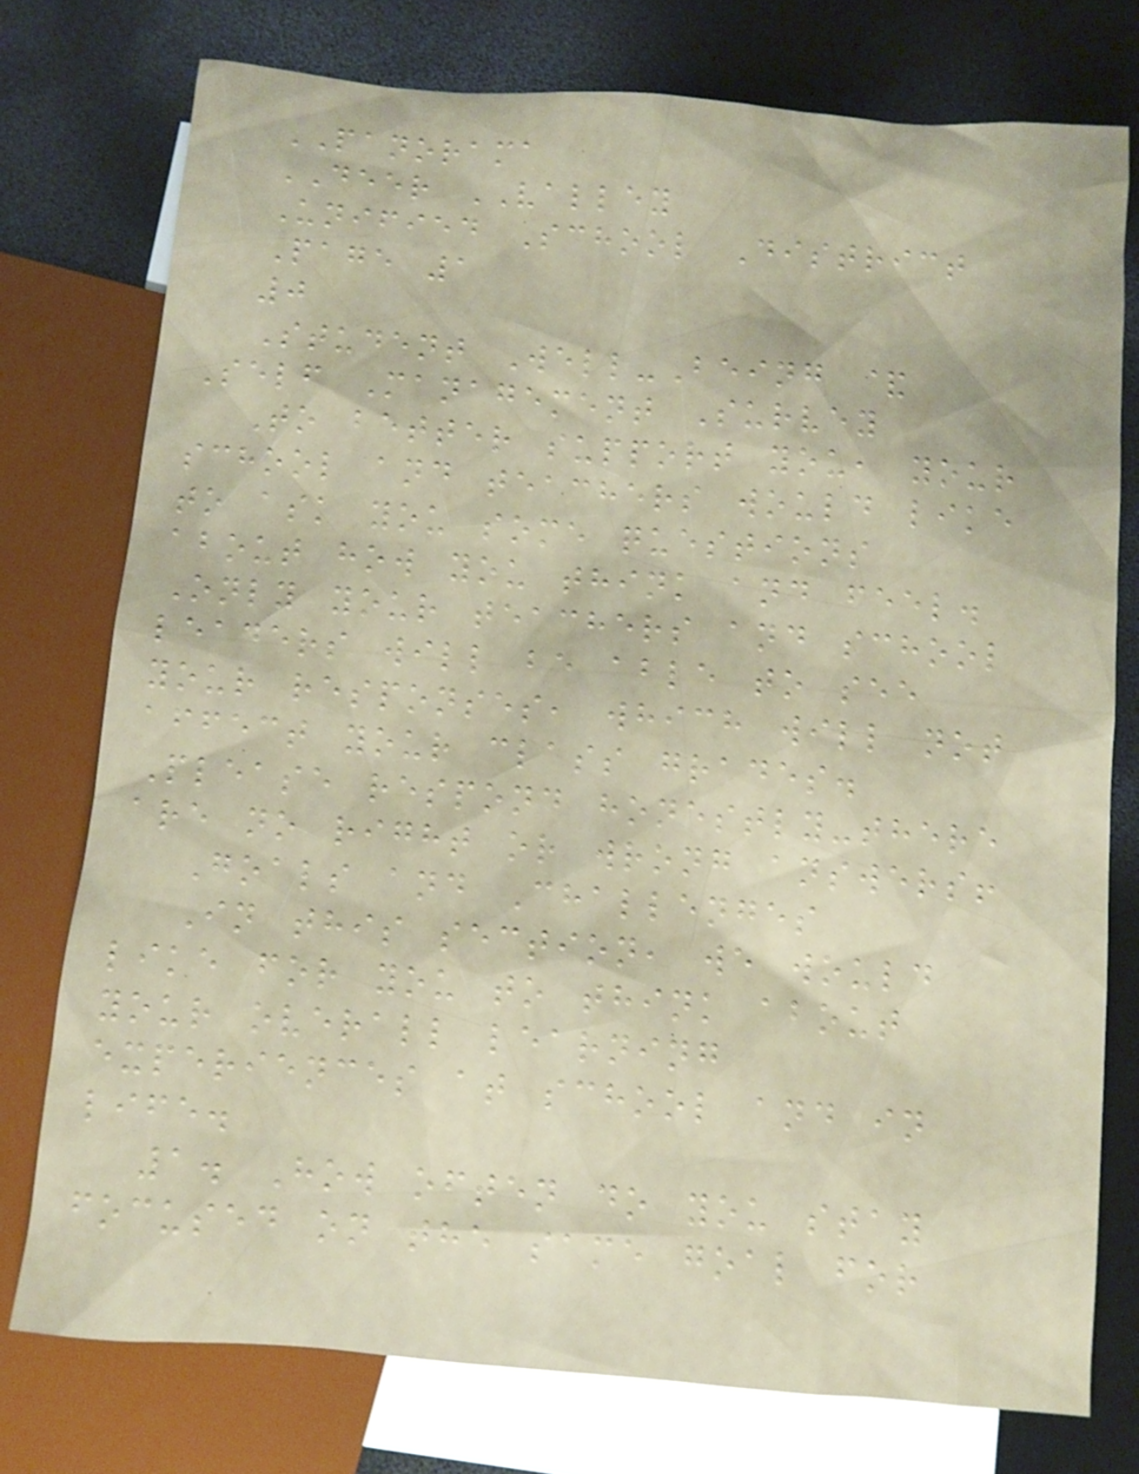PANORAMA
DEER VALLEY
Unified School District
Page 1
0
Student Well-Being &
Self Management Survey
To better support you, your
school and teachers would like
to ask you some questions
about how you think and feel.
Only your teachers and school
leaders will be able to see
your responses, which will not
affect your class grades.
Please respond honestly-there
are no right or wrong answers!
Goals and Challenges
In this section, we would
like for you to think about
your overall learning
experiences at school and in
life.
1. How often do you stay
focused on the same goal for
